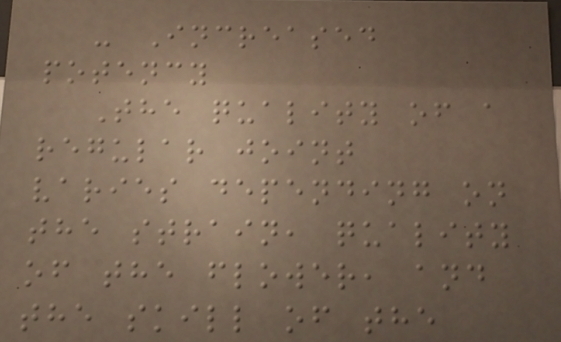- Increased
potency
The quality of a
regular joint
varies depending on
the strain, quality
of the flower, and
the skill of the
